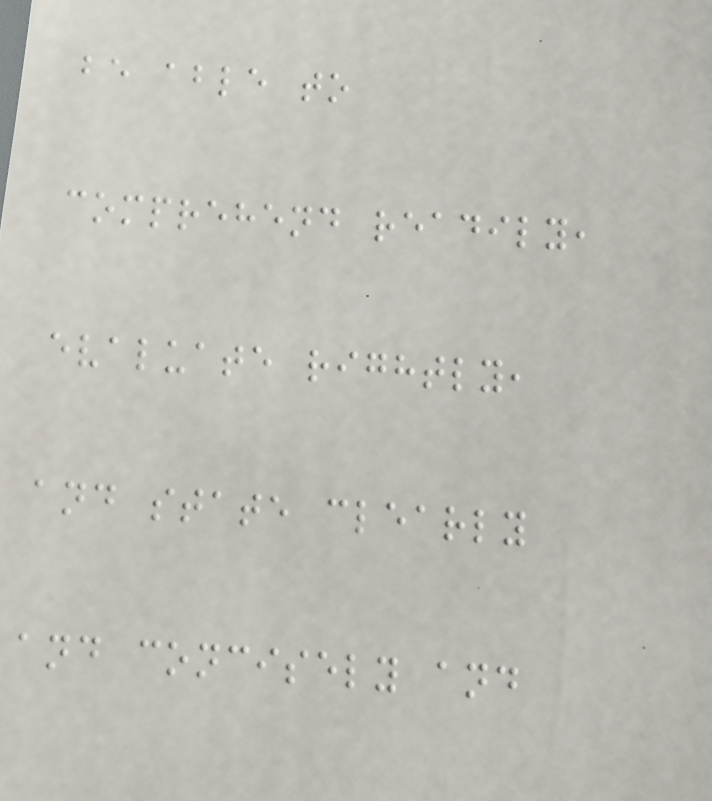be able to
comprehend readily,
evaluate rightly,
and state clearly
and concisely and
